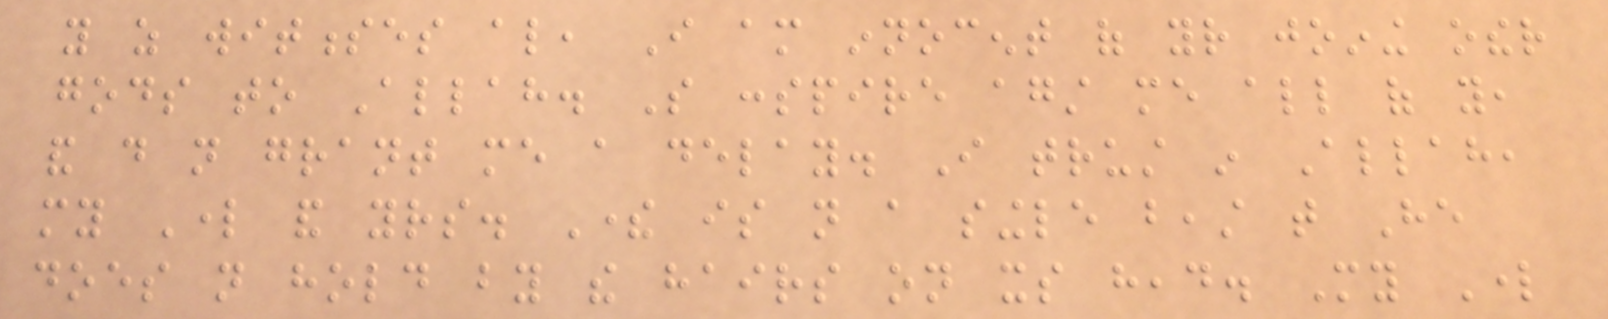you as witnesses also, I am innocent of your joining other
gods to Allah. So conspire against me all of you,
and do not grant me a delay. I trust in Allah,
my Lord and yours. There is not a single beast that He
does not hold by the hairs on its head. My Lord
